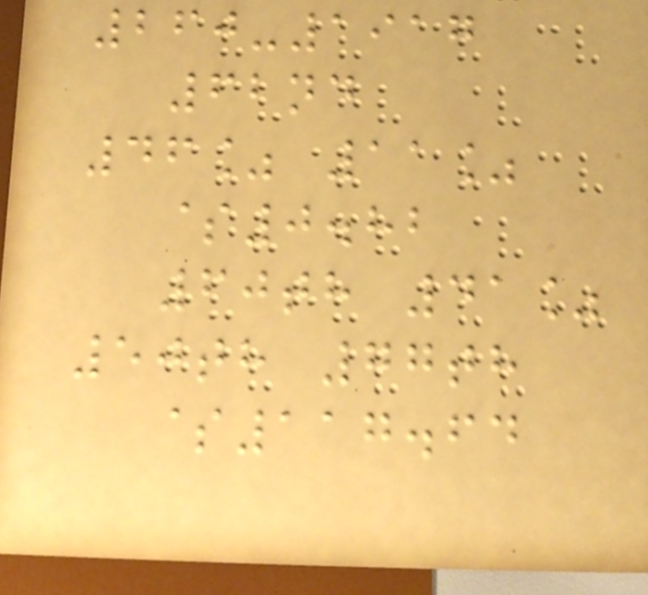260-1917
62nd
46% 11%
$0.82
60th 41%
50th 77th
$117.64
